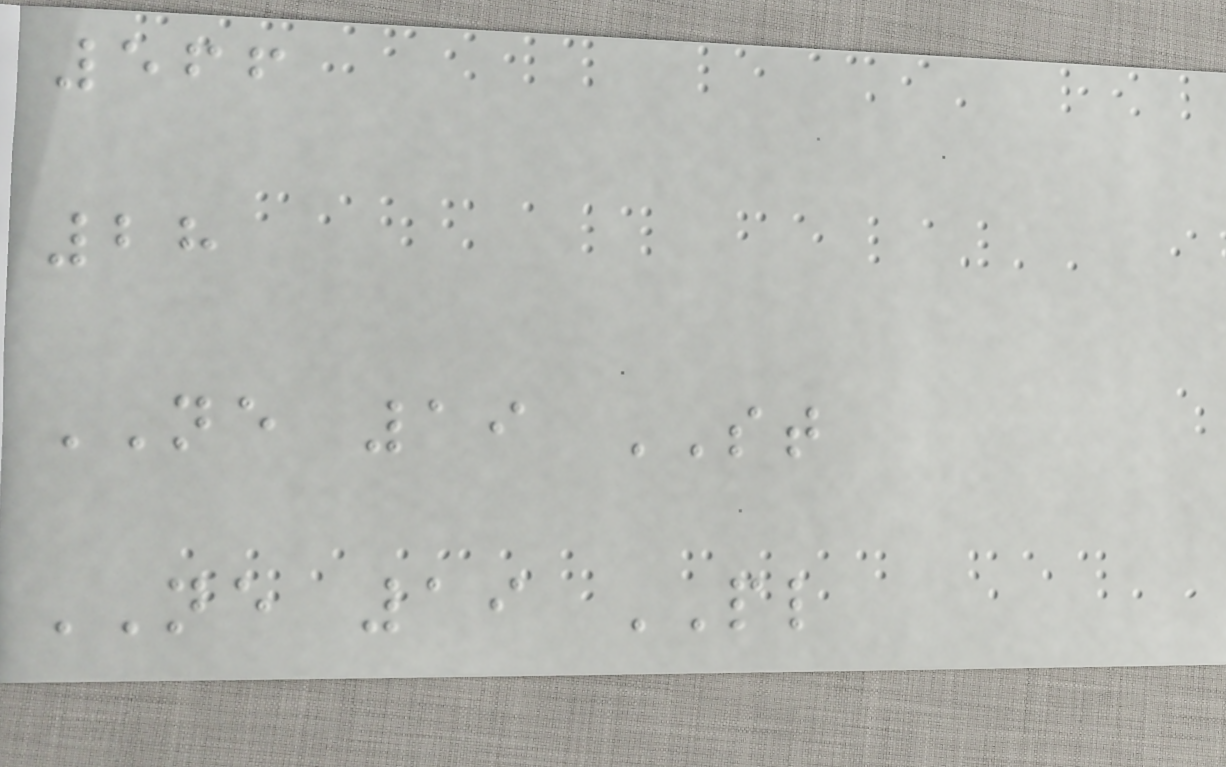566
28
NE 19 ST
NE 19 PL
